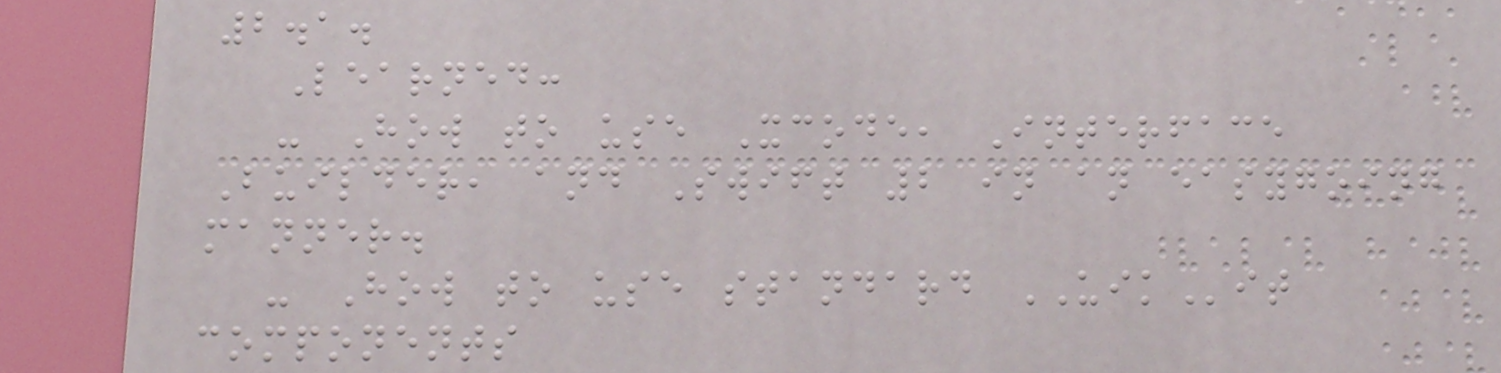2.1.
Learned:
- How to use Xcode, Interface
Builder, and Swift 2 in an easygoing
manner.
- How to use standard UIKit
components
